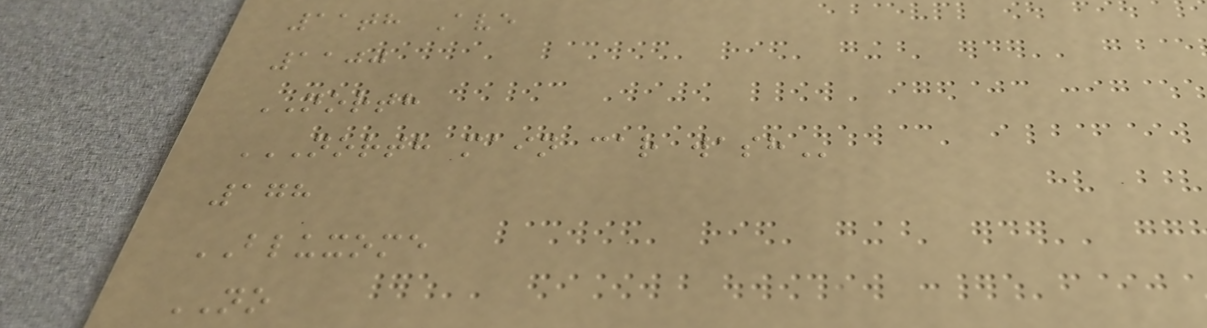11th Ave
1100
NORTH
NORTH MAIN CAR WASH
178
BLUXOME
NO
